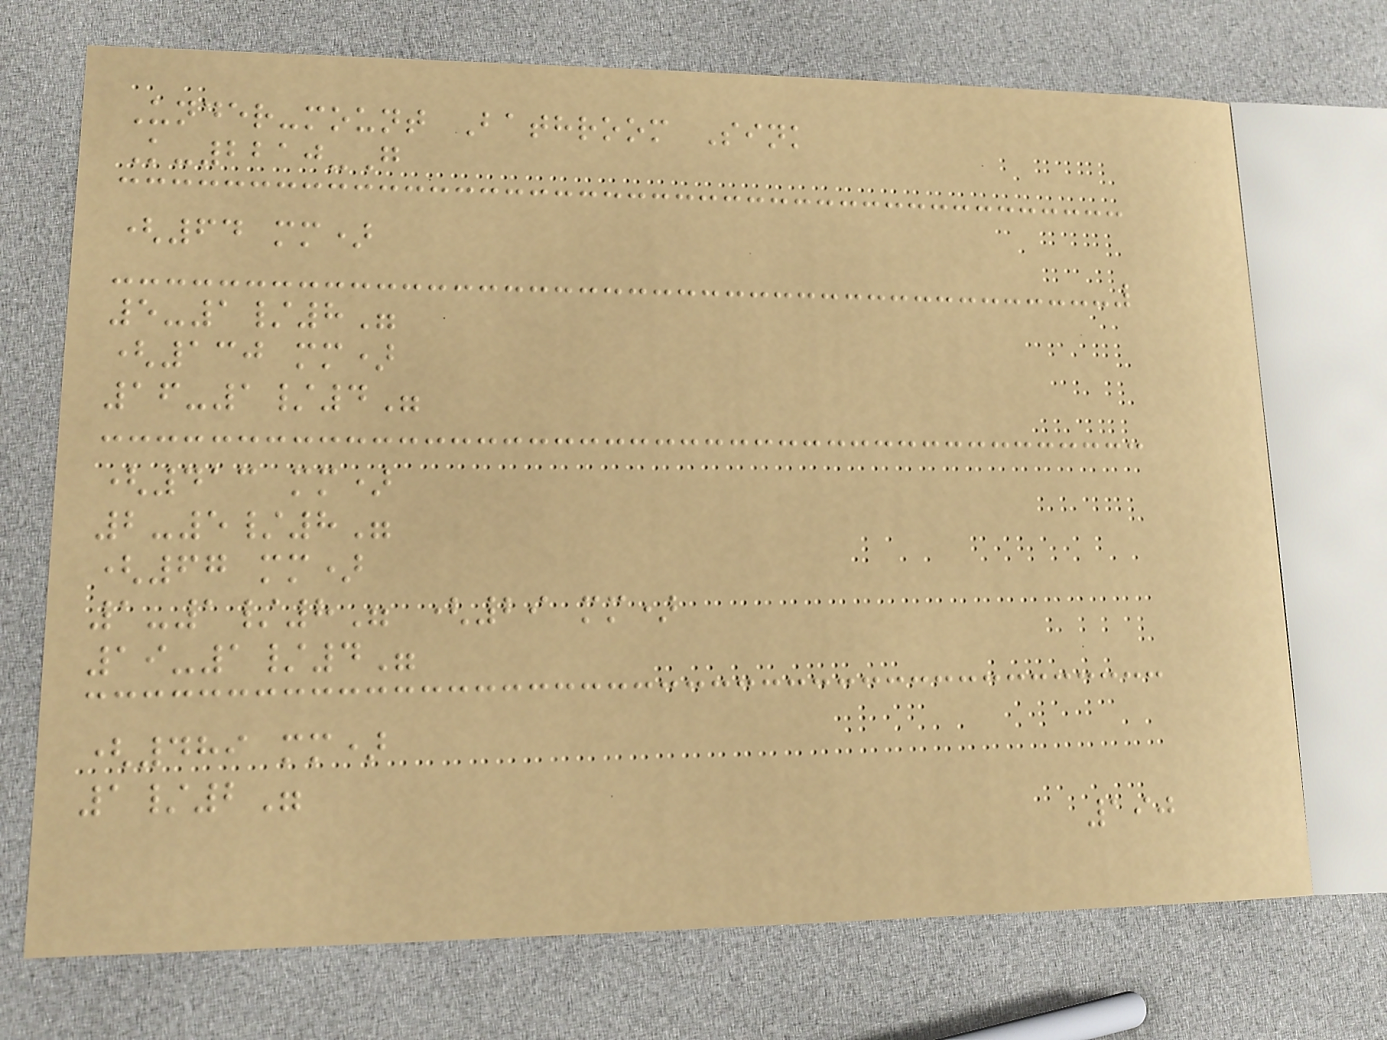Under-mount Bathroom Sink
K-2210-G
(64 mm)
5-1/8"
(130 mm)
16-1/4"
(413 mm)
2-5/8"
(67 mm)
1-1/8" (29 mm)
19-1/4"
(489 mm)
1/2"
190
